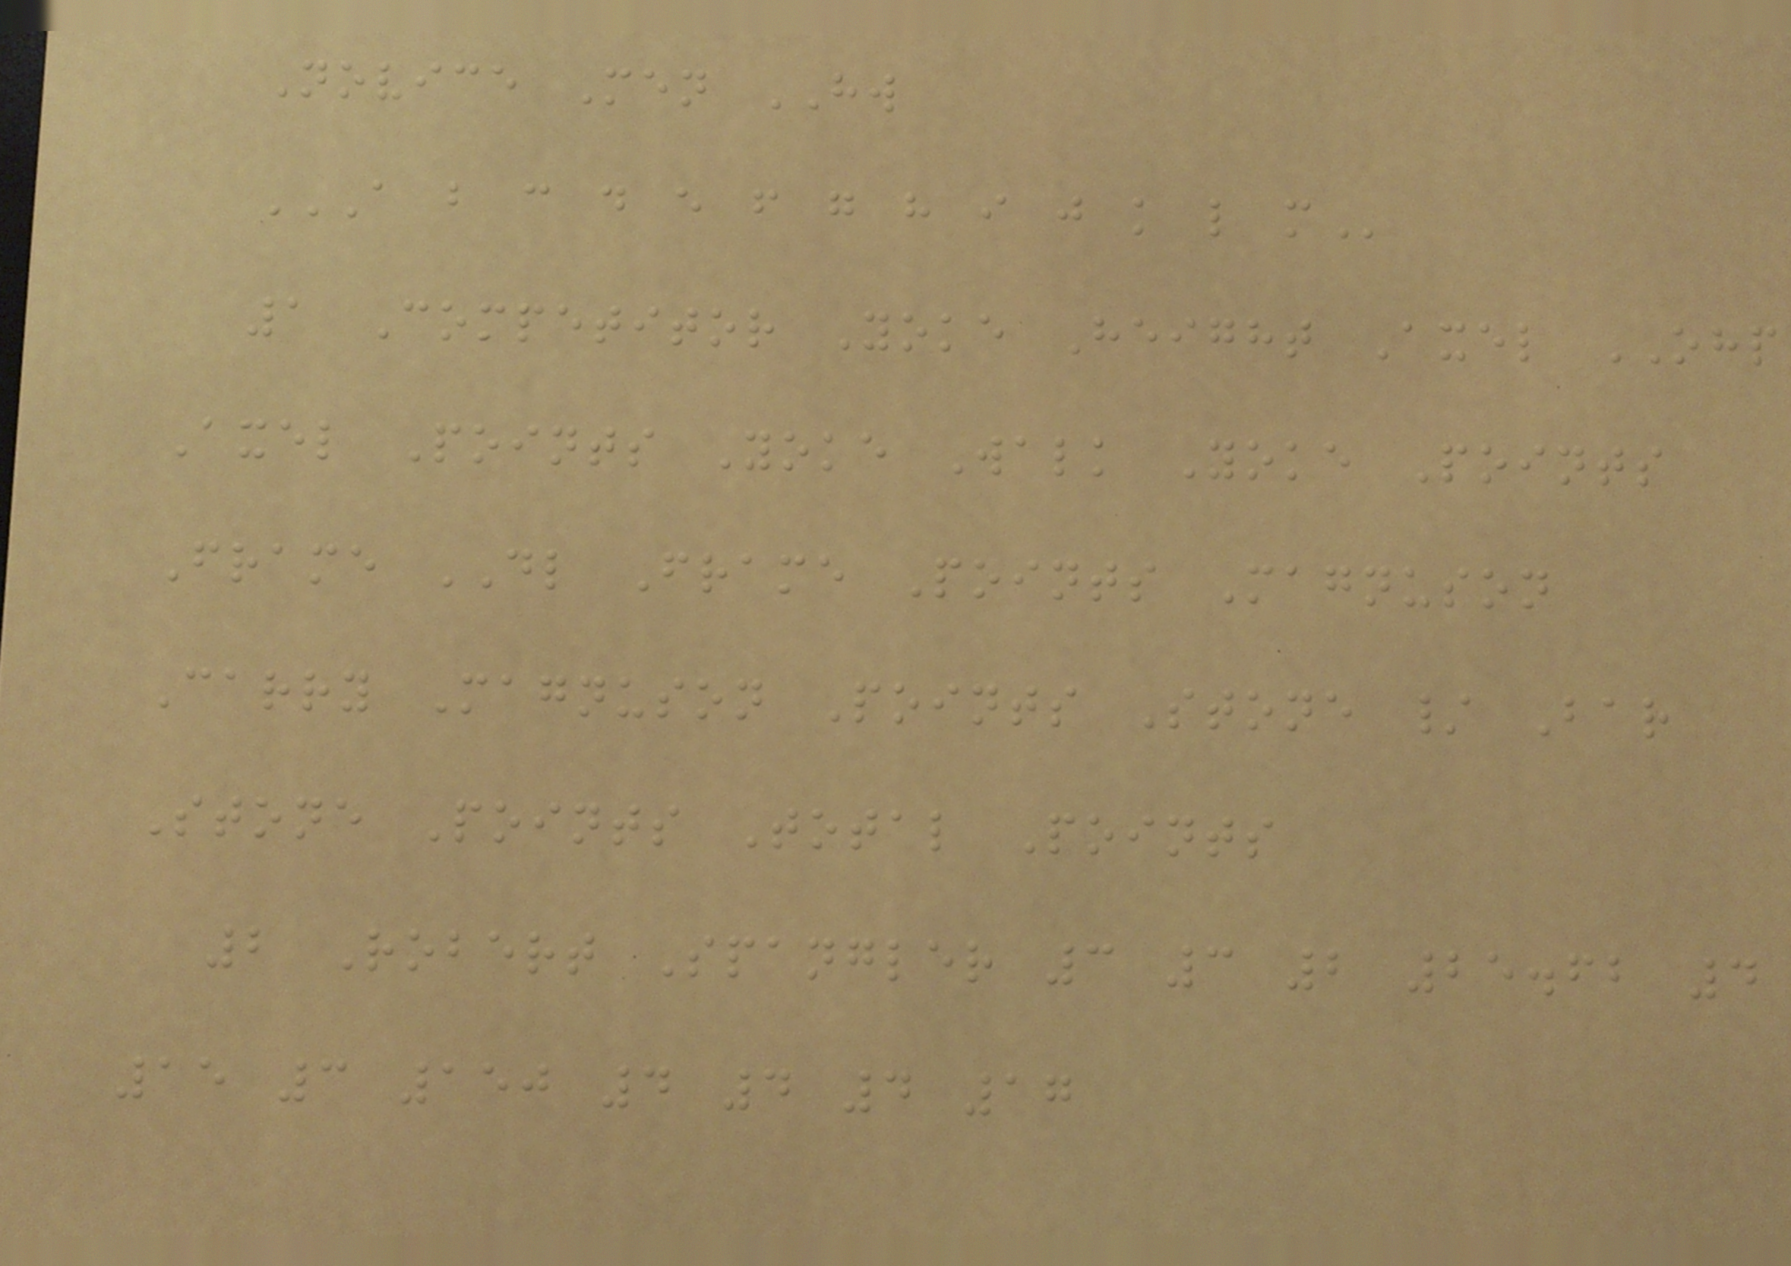Novice Men HW
A B C D E F G H I J K L M
1 Competitor Yoke Height Axel OHP
Axel Points Yoke Walk Yoke Points
Frame DL Frame Points Magnuson
Carry Magnuson Points Stone / Bar
Stone Points Total Points
2 Robert Spangler 3 3 2 25.62 4
15 3 150 4 4 4 17
